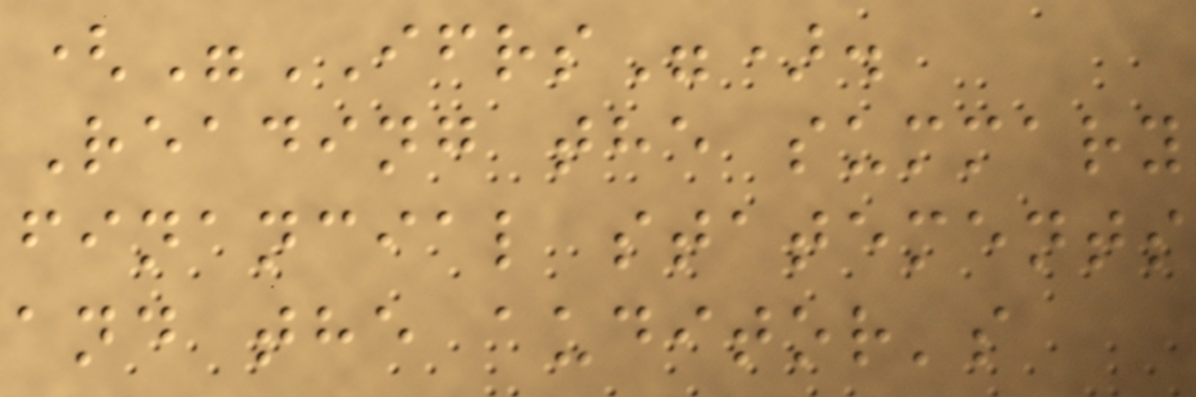("IFRS").
Reading the summary
financial statements
and the auditor's
